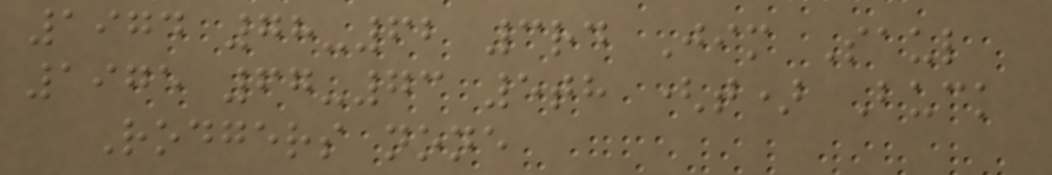1974 78-62 3rd Jim Saul
1975 67-73 5th (t) Buck
Rodgers none
